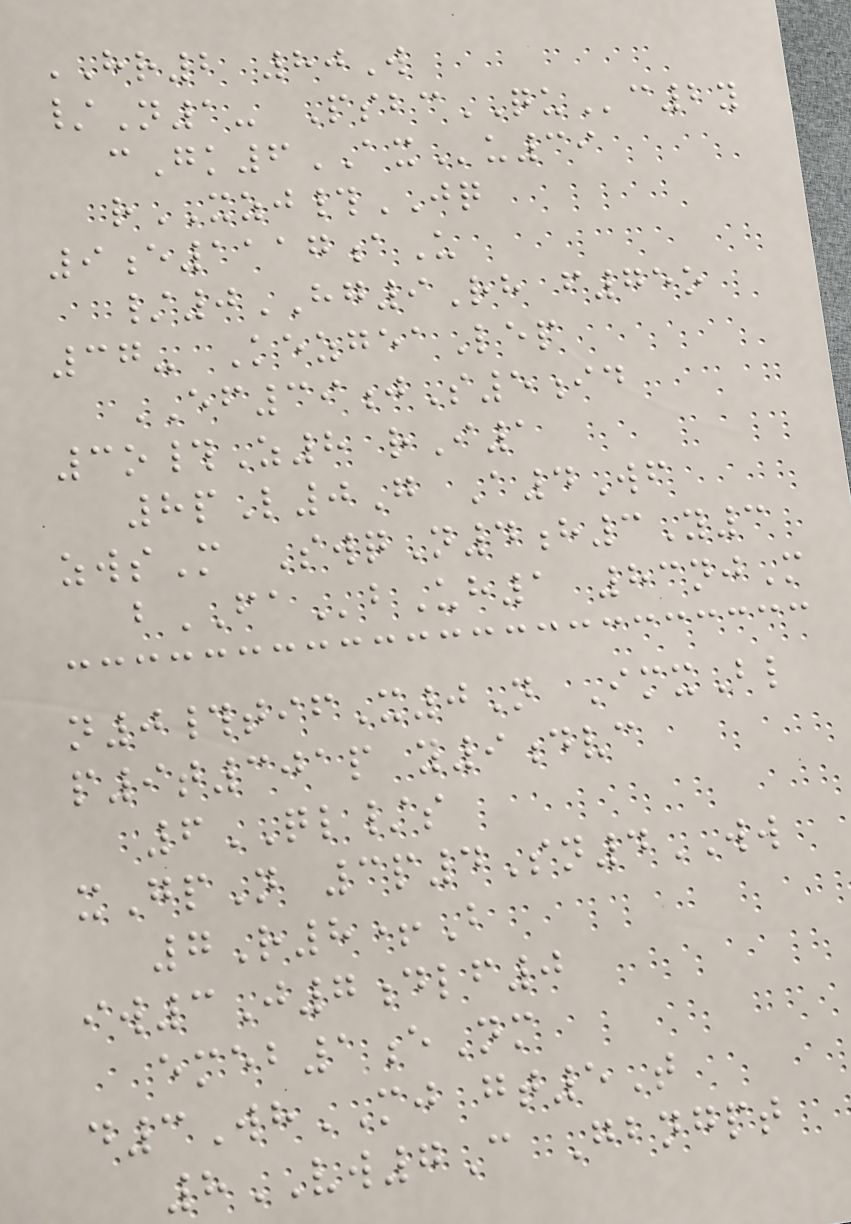HR2 80W
/N1- PsbcQUc2y
cGk6AXu39
rXZJ#JQ
9e1117aU
/0HG9Rh f75o
37- KezgeaLep
EF39jS5id
3o#Z8 rI1
8pL0G A4Wf
zwsM SwqN4h3Y3
bFAbUh1 83njM
n0#tifX0N ImxBl
p9t301p y9dvc
6QL/s
xGpN 3p4Sn4WW
7R8+B
iw3J7dlf0
emeb1eNm
d3WhMJ gt5T
8VW7C Gbngpt
